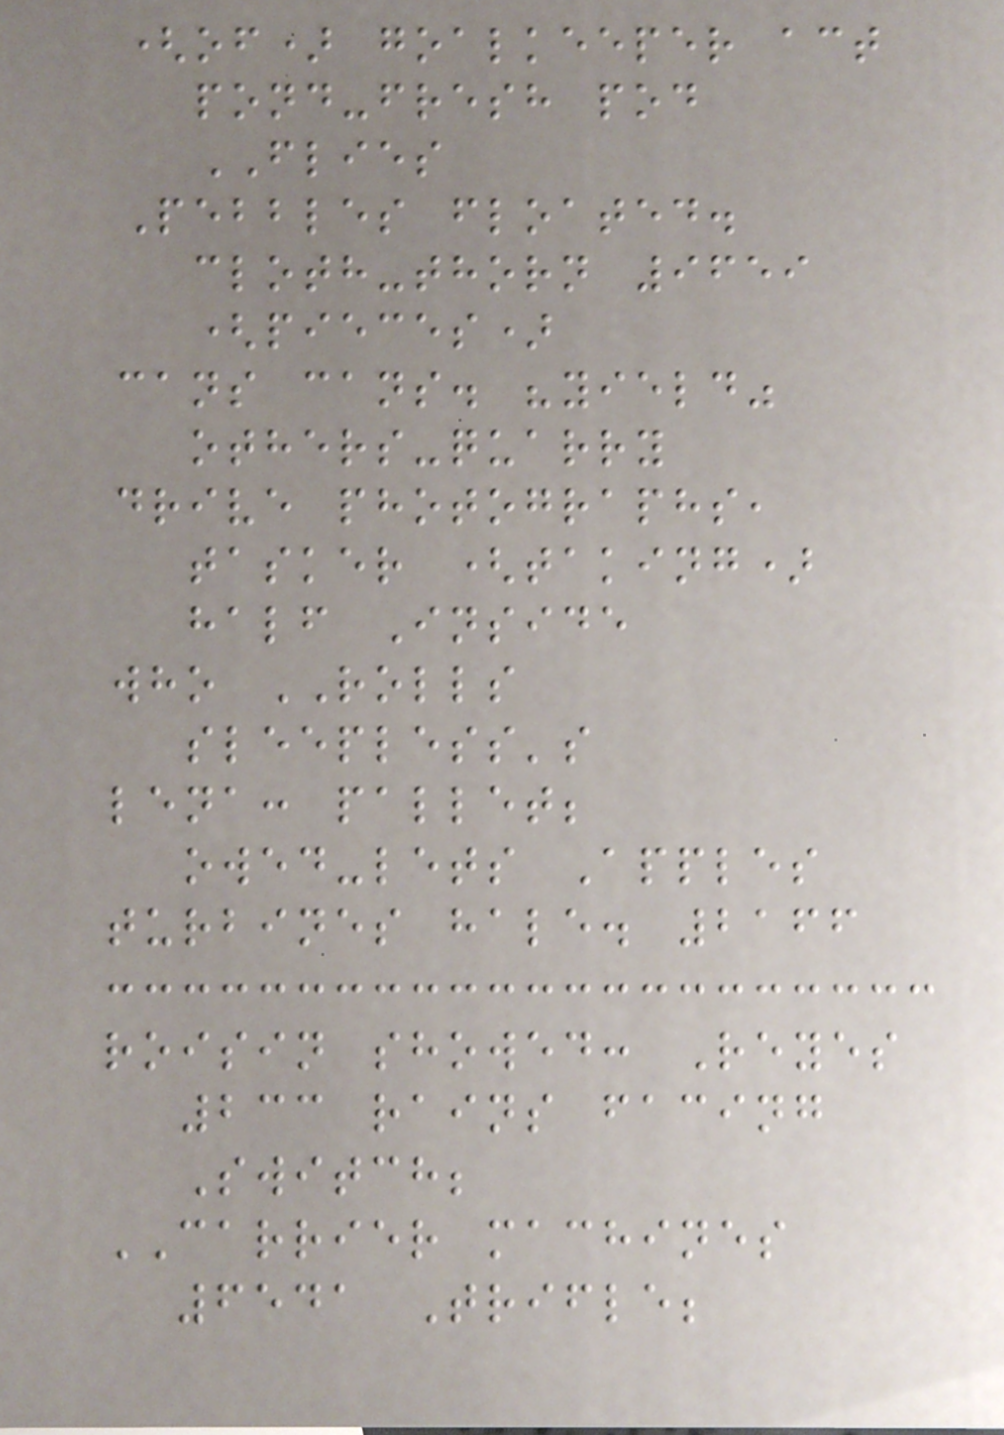(of) goalkeeper act
pond-fresh pod
FLIES
Pebbles floated.
cloth-thorn 9659
(pieces)
cans cans. "yield"
others-quarry
drive photographs,
tasker (taking)
half Inside
who ROLLS
sleepless's
lena: pallet;
owed-lets Apples
turbines hale. 2166
roisin showed: Reyes
233 rains facing
Switch;
CARRIER machines
6541 Trifle;
